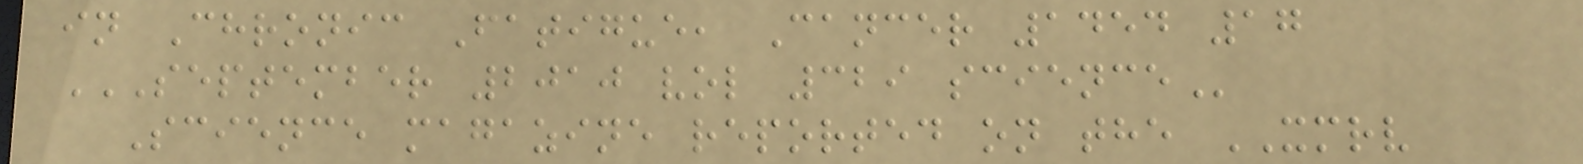in Chronic Fatigue, Cancer 1454 17
SEPTEMBER 2010 VOL 329 SCIENCE
Science magazine reported on the XMRV
